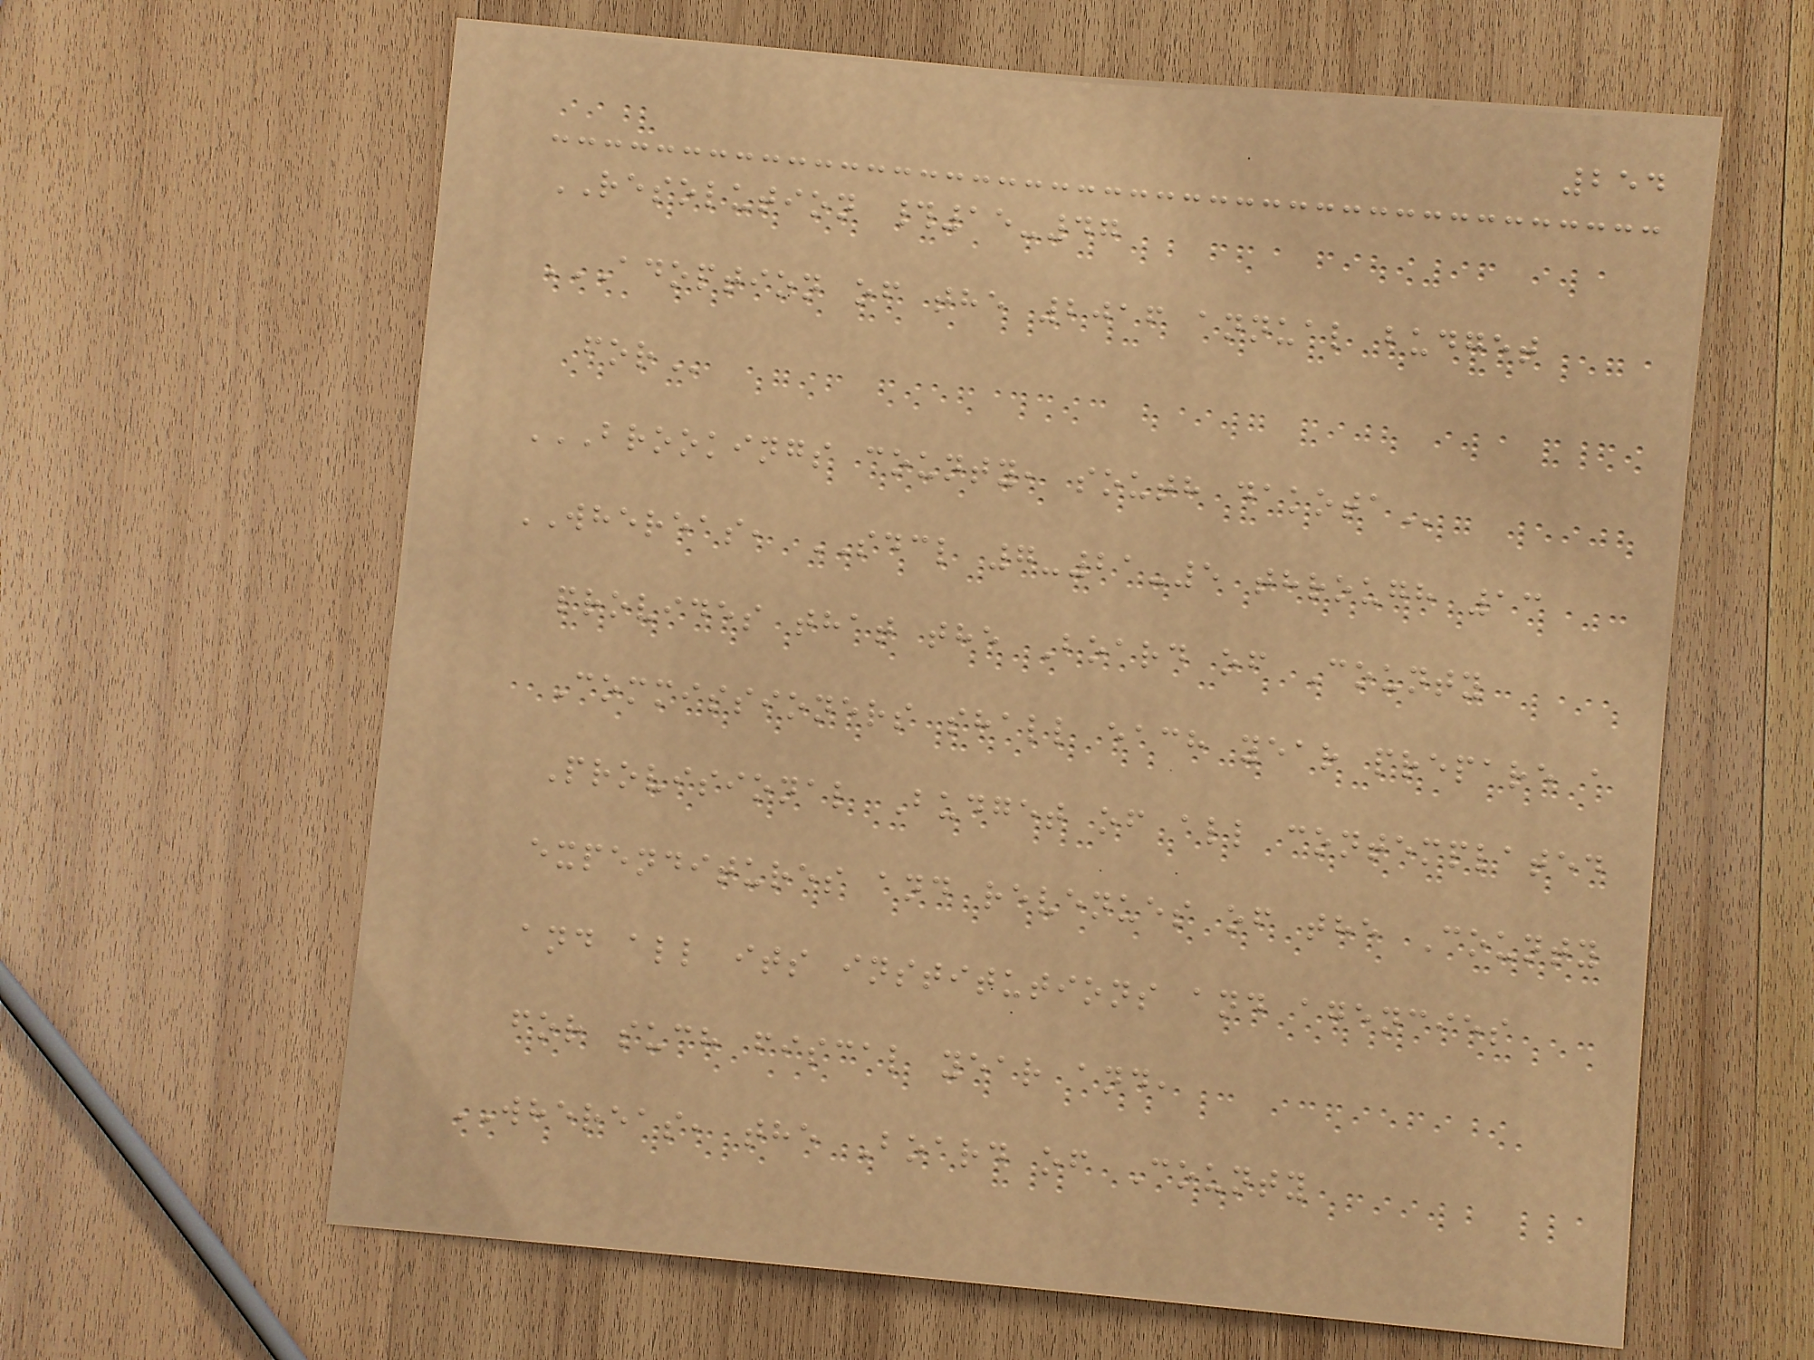254
RESOLUTION #15-47
ADOPTION OF THE 2016 ANNUAL BUDGET
FOR
BROOKINGS COUNTY, SOUTH DAKOTA
WHEREAS, SDCL 7-21-5 through 13
provides that the Board of County
Commissioners shall each year prepare a
Provisional Budget of all contemplated
expenditures and revenues of the County
and all its institutions and agencies
for such fiscal year and,
WHEREAS, the Board of County
